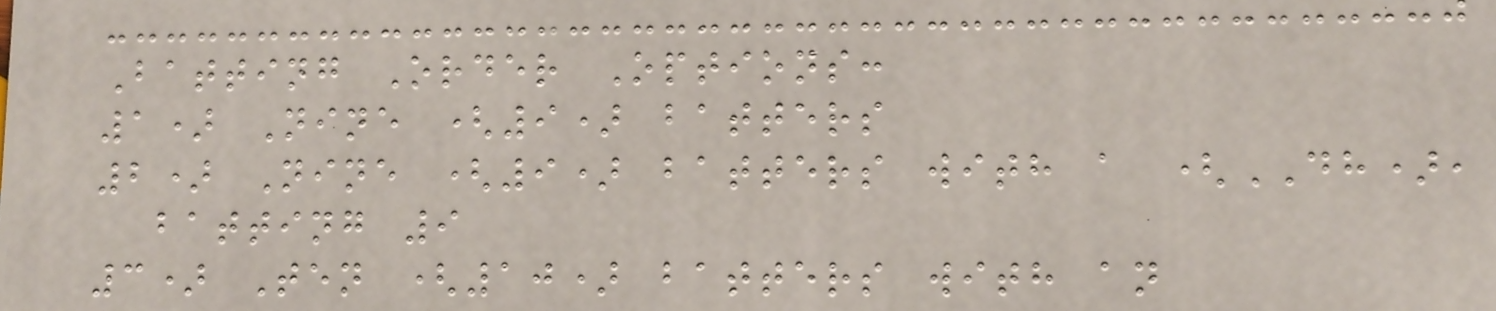Batting Order Options:
1) Nine (9) batters
2) Nine (9) batters with a (DH),
batting 9
3) Ten (10) batters with an
